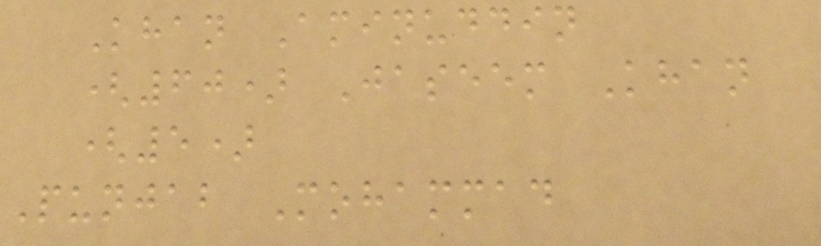Khan Aminuddin
(60) Jaseem Khan
(5)
Punjab Mohammad
